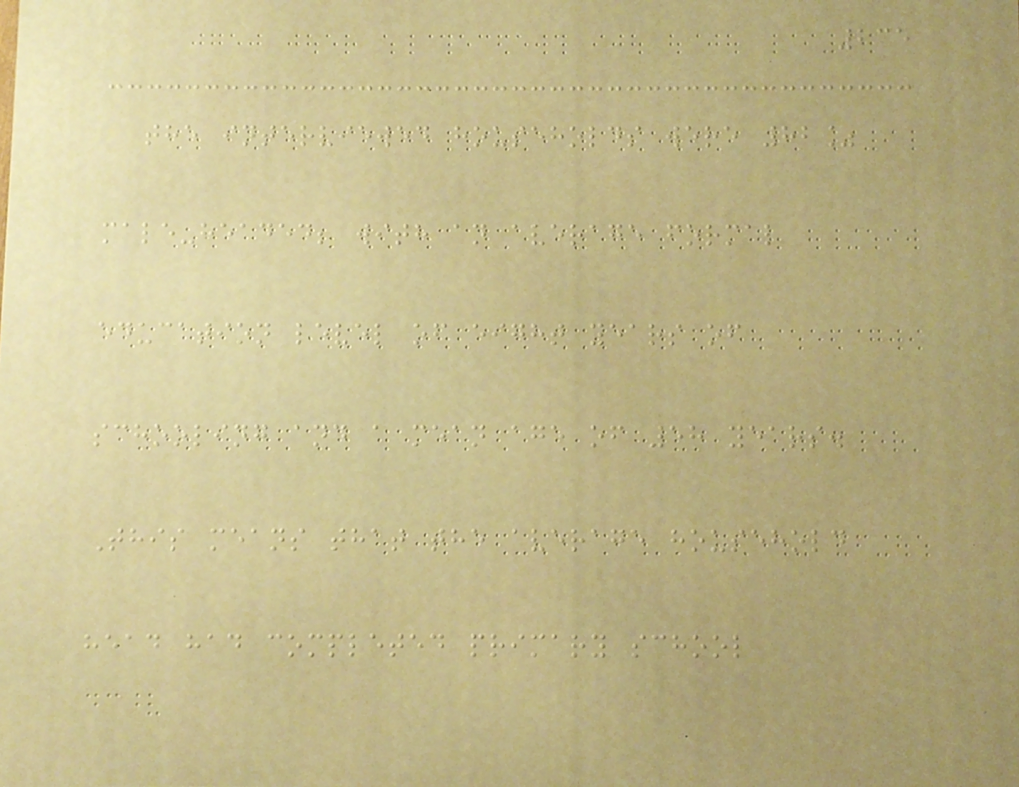235
the interviewed households were 82%
male-headed; with an average formal
education level of eight years of
schooling and a mean age of 58 years.
This means that the average household
head had completed primary school
